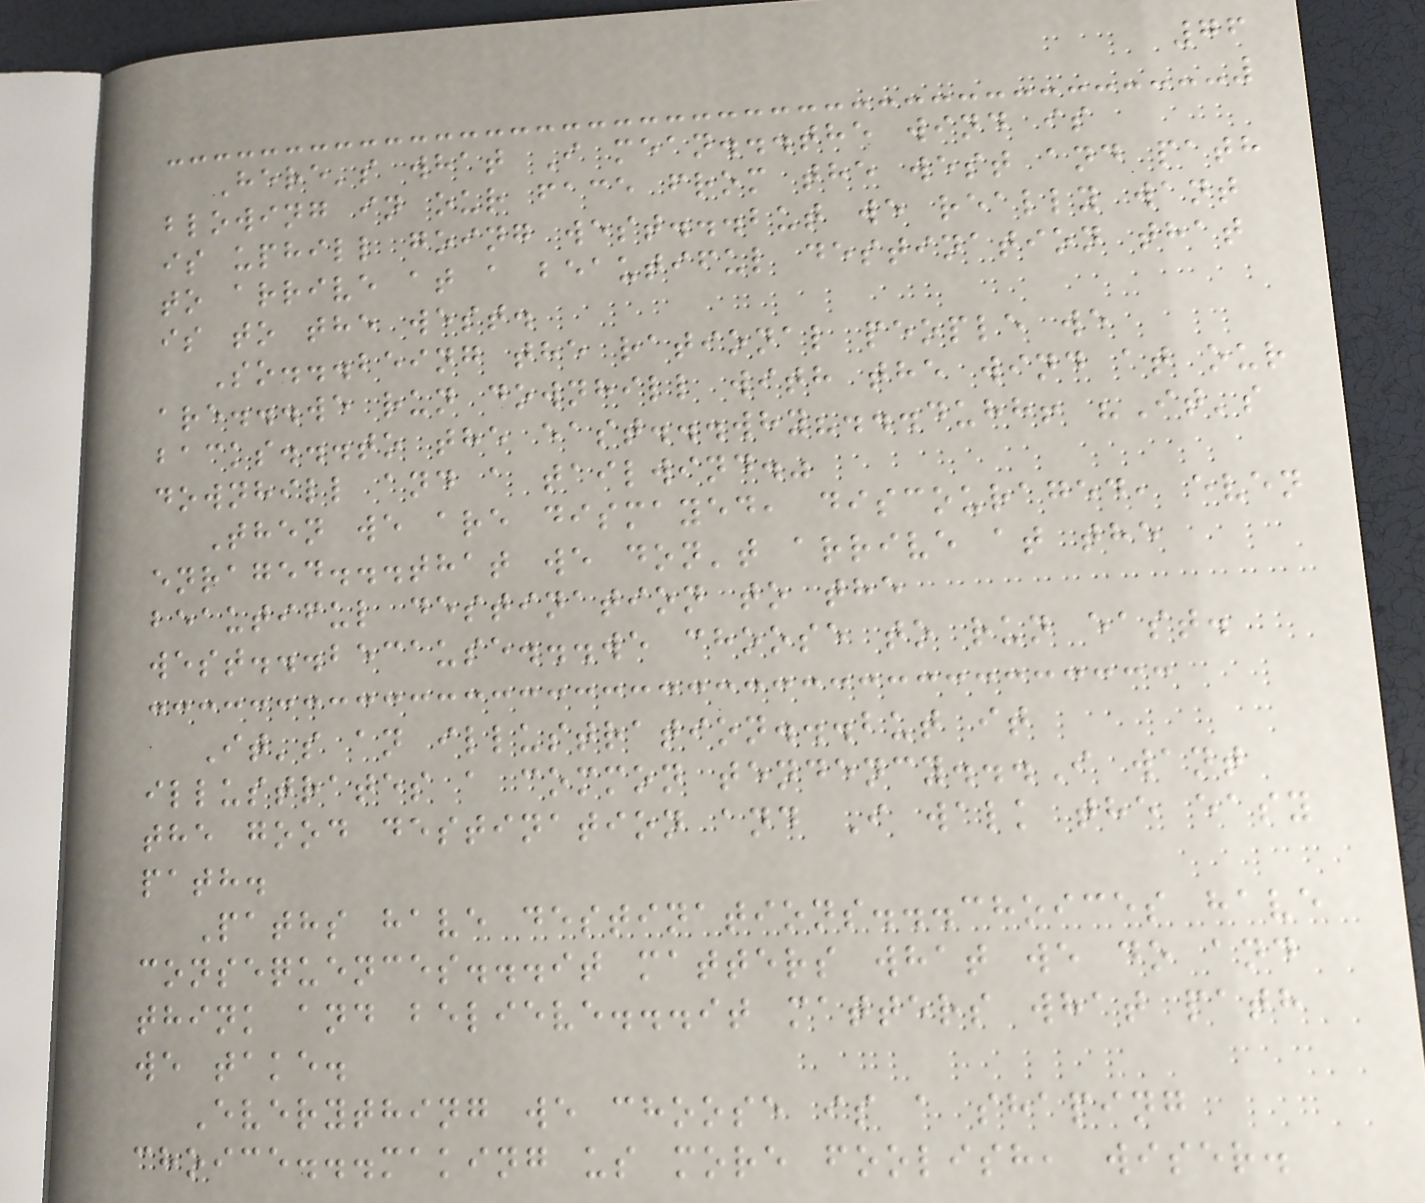76
Here's what I mean...the wind is
blowing in our face from the west and path
is uphill going west...but we really want
to arrive at a beautiful destination that
is to the west.
So...being the rational people we
are...we run downhill with the wind at our
backs...to the east...why?...duhh! "It's
downhill and a tailwind."
Then we are dismayed, discouraged, even
enraged...that we don't arrive at the
beautiful destination to the
west...because...we choose to run east.
It's an illustration...but it
illustrates a common tendency...I want
the good destination and I walk the easy
path.
Paths have destinations...choices have
consequences...it matters what we do and
think and believe...it matters what path
we take.
Everything we choose is a shaping
choice...making us more foolish, wiser.
